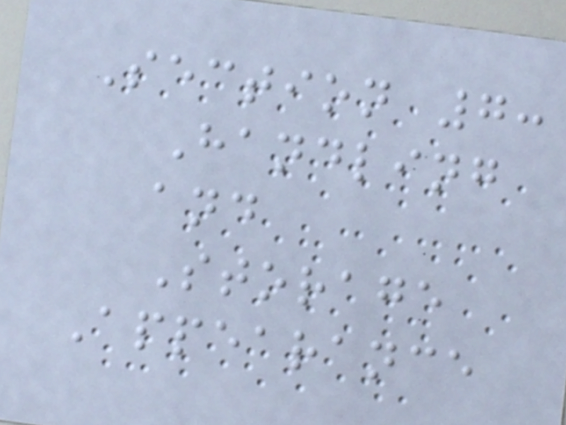Section 7:
Handling
and
Storage
Appearance
